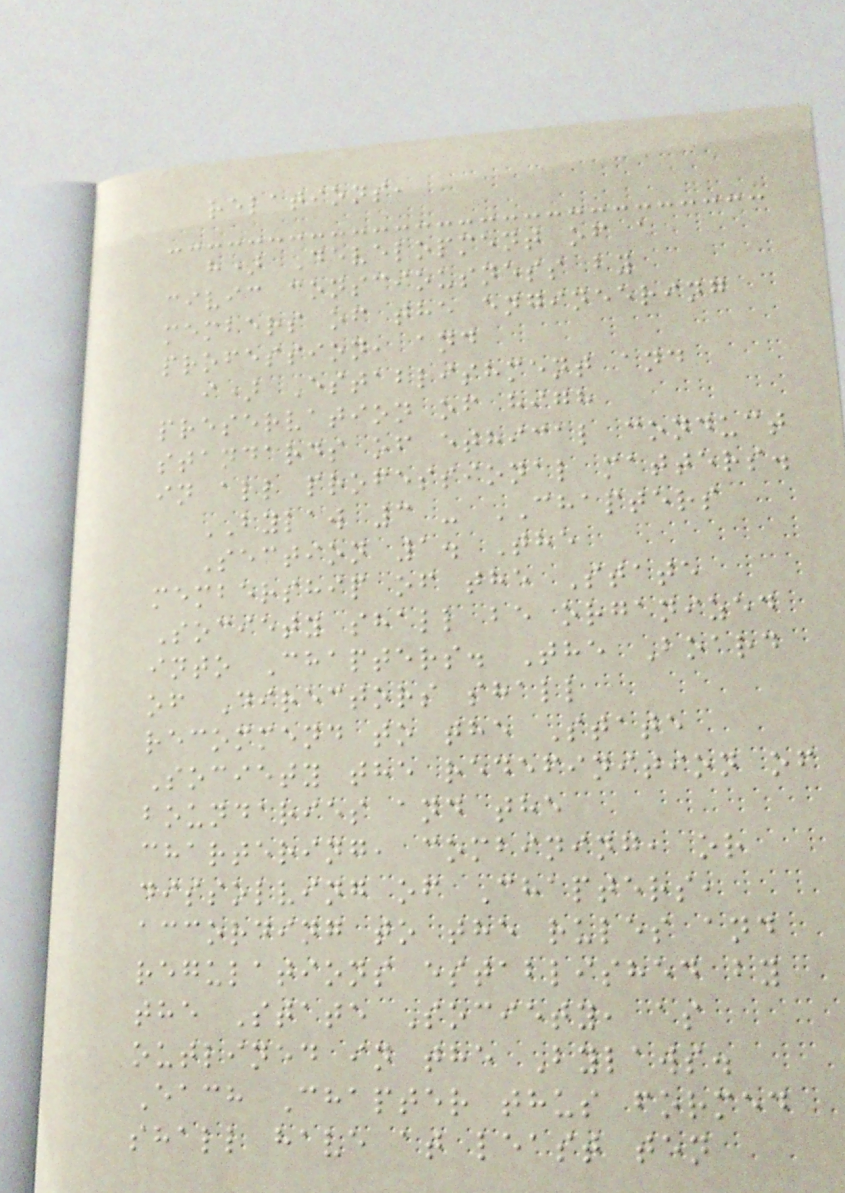relations,
h) Development of a
civic consciousness by
members of the engineering
profession, and
i) Establishment and
preservation of high
standards of ethical conduct
in all professional matters.
BYLAW 3 - CHAPTERS
Section 1. The
membership of the State
Society shall be organized
into Chapters. The Board
of Directors shall
recommend to the State
Society the redefinition of
boundaries and the
chartering, combining, or
dissolving of Chapters,
according to the rules and
regulations established by
the State Society, as
outlined in the Bylaws.
Each Chapter thus formed
shall have at least ten
